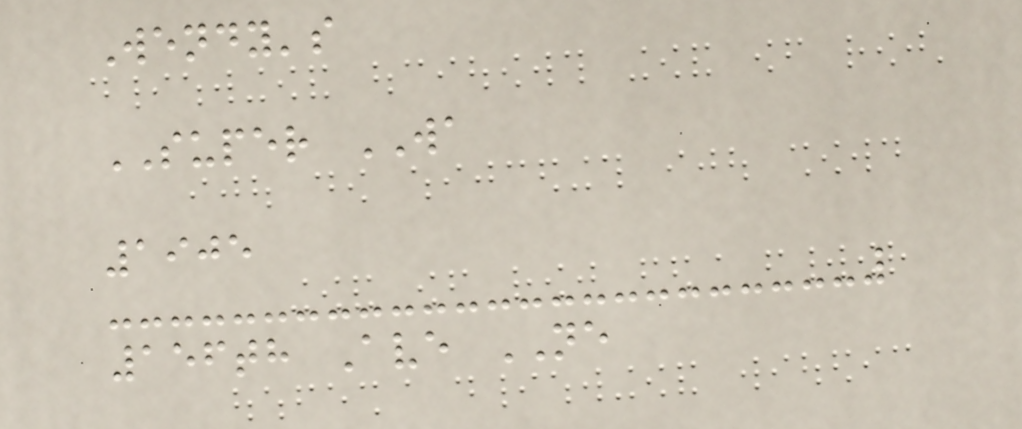Wendy's
SUPER WA
1905
156th Ave NE
